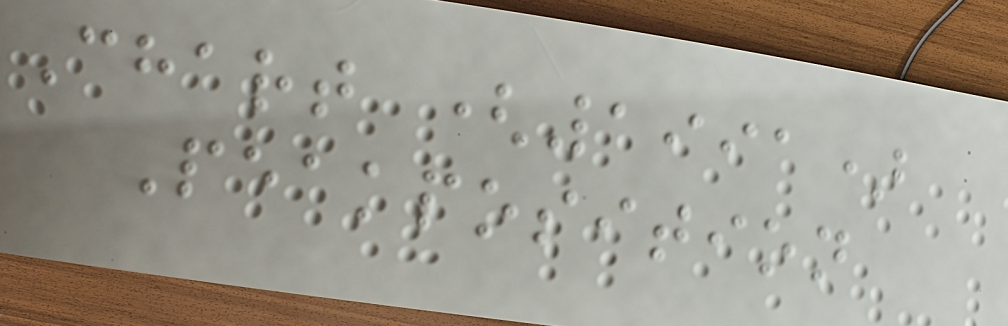Chart (1991)
Peakposition
